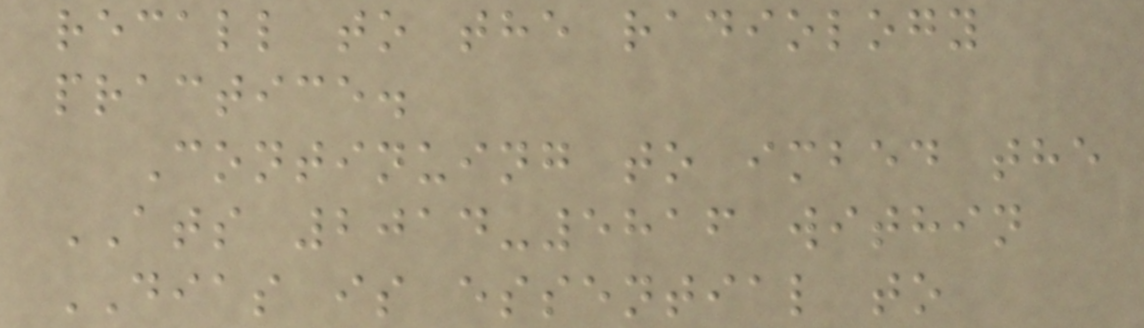recall to the radiology
practice.
Continuing to imbed the
ATS 2014-5816 within
DIAS is essential to
